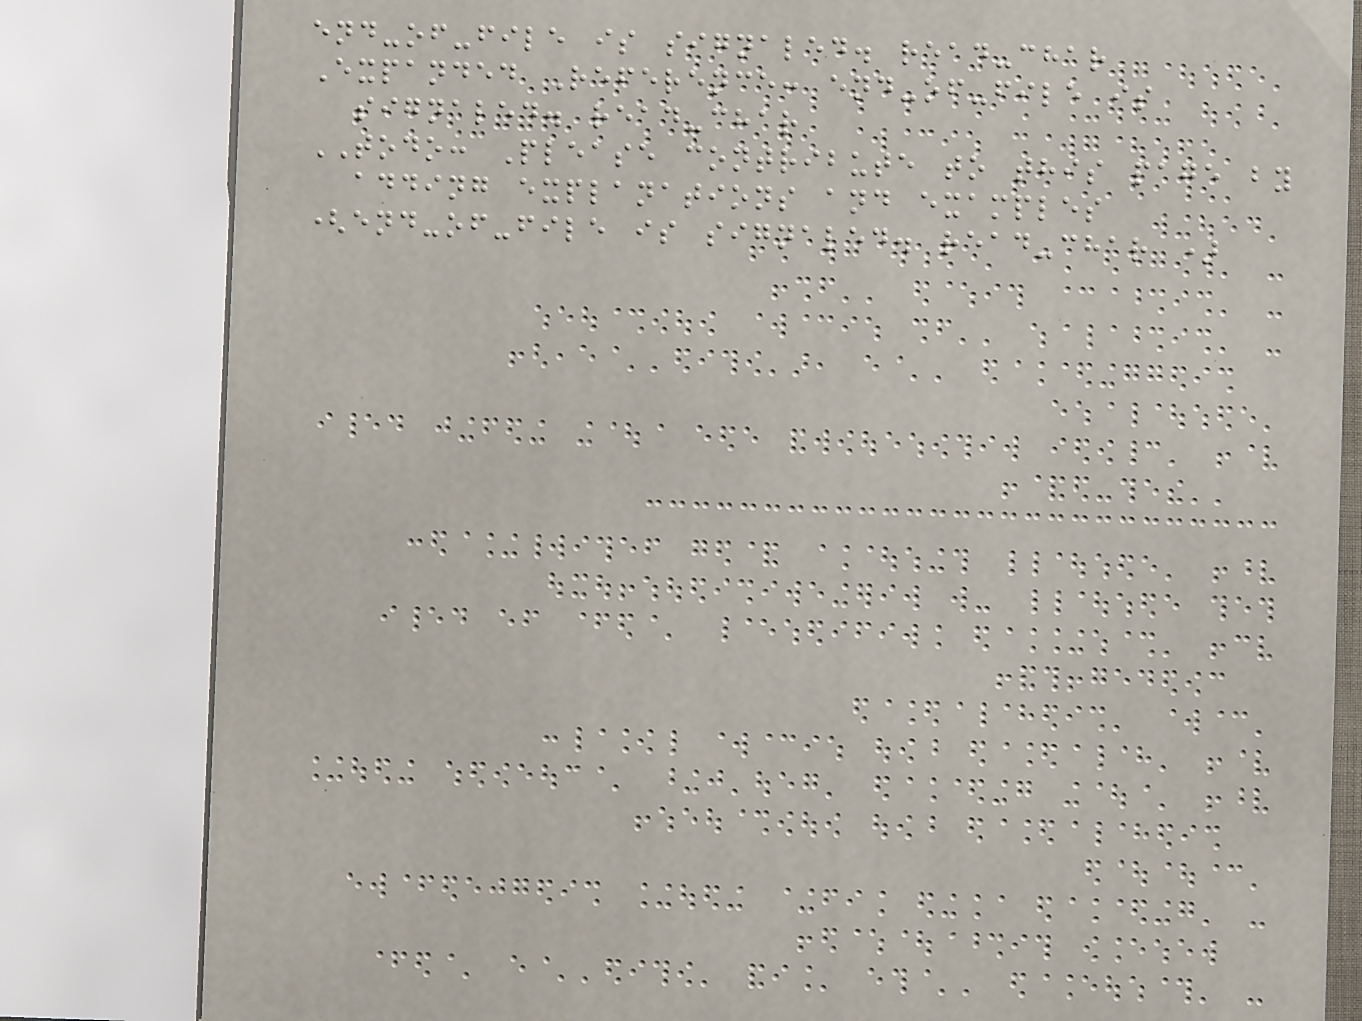end-of-file is signaled. read-char
Expanded Reference: end-of-file is
signaled. read-char
TODO: Please contribute to this page by
adding explanations and examples
(end-of-file is signaled. read-char )
